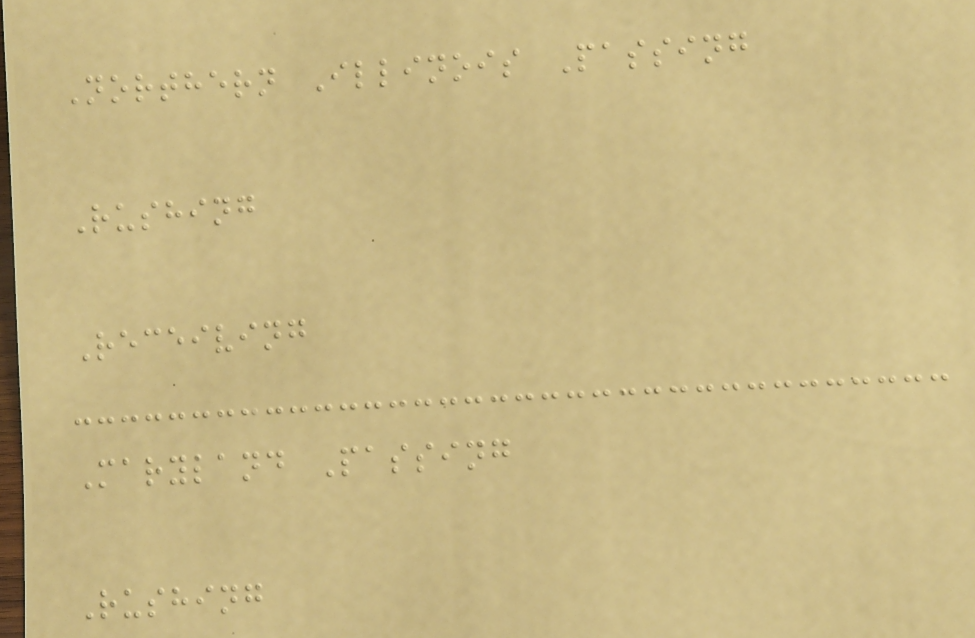Northern Illinois Passing
Rushing
Receiving
Maryland Passing
Rushing
